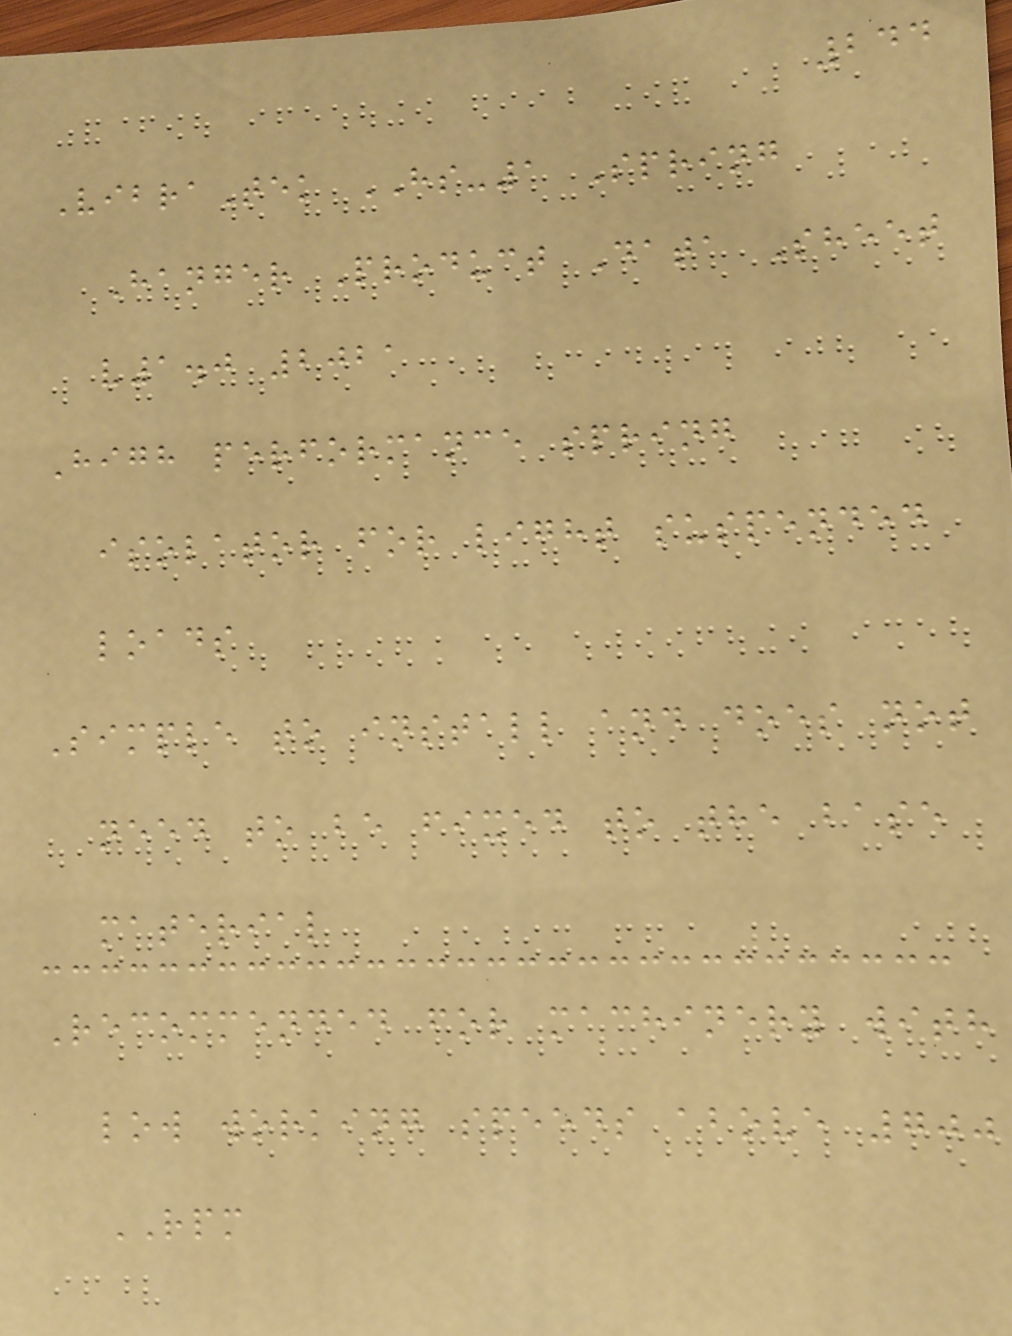244
VibraTek HS-1 Spring
Hanger Product Data Sheet
v1.0 2021
High performance spring
isolator for light suspended
loads
Simple to install and does not
need to be fixed to the base
material
Recommended for machinery with
low working speeds above 700
RPM
